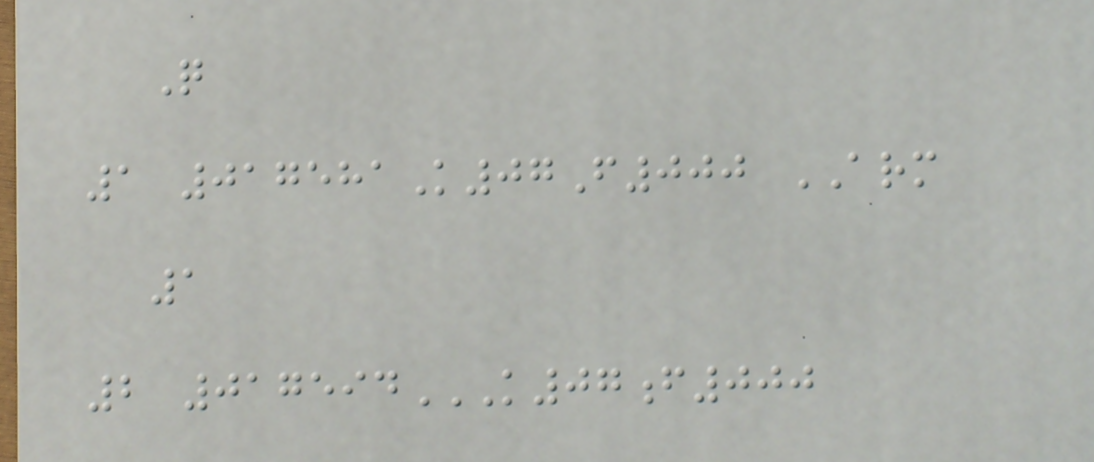Q
1 017581K07F000 ARM
1
2 017594K07F000
